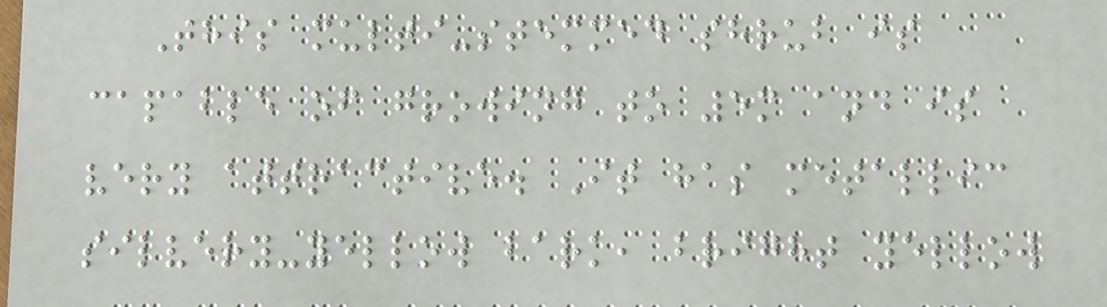This multi-stemmed shrub is
capable of growing to 5m and is
very attractive. It has metallic
silvery-yellow bark, bright yellow
